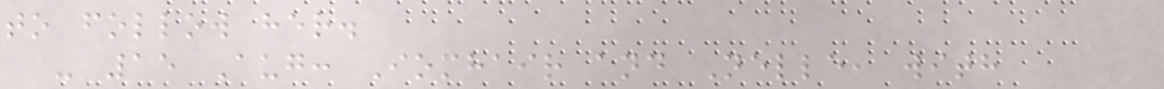to follow her.
- 15 Aug: Iomhair and Nelle, with
